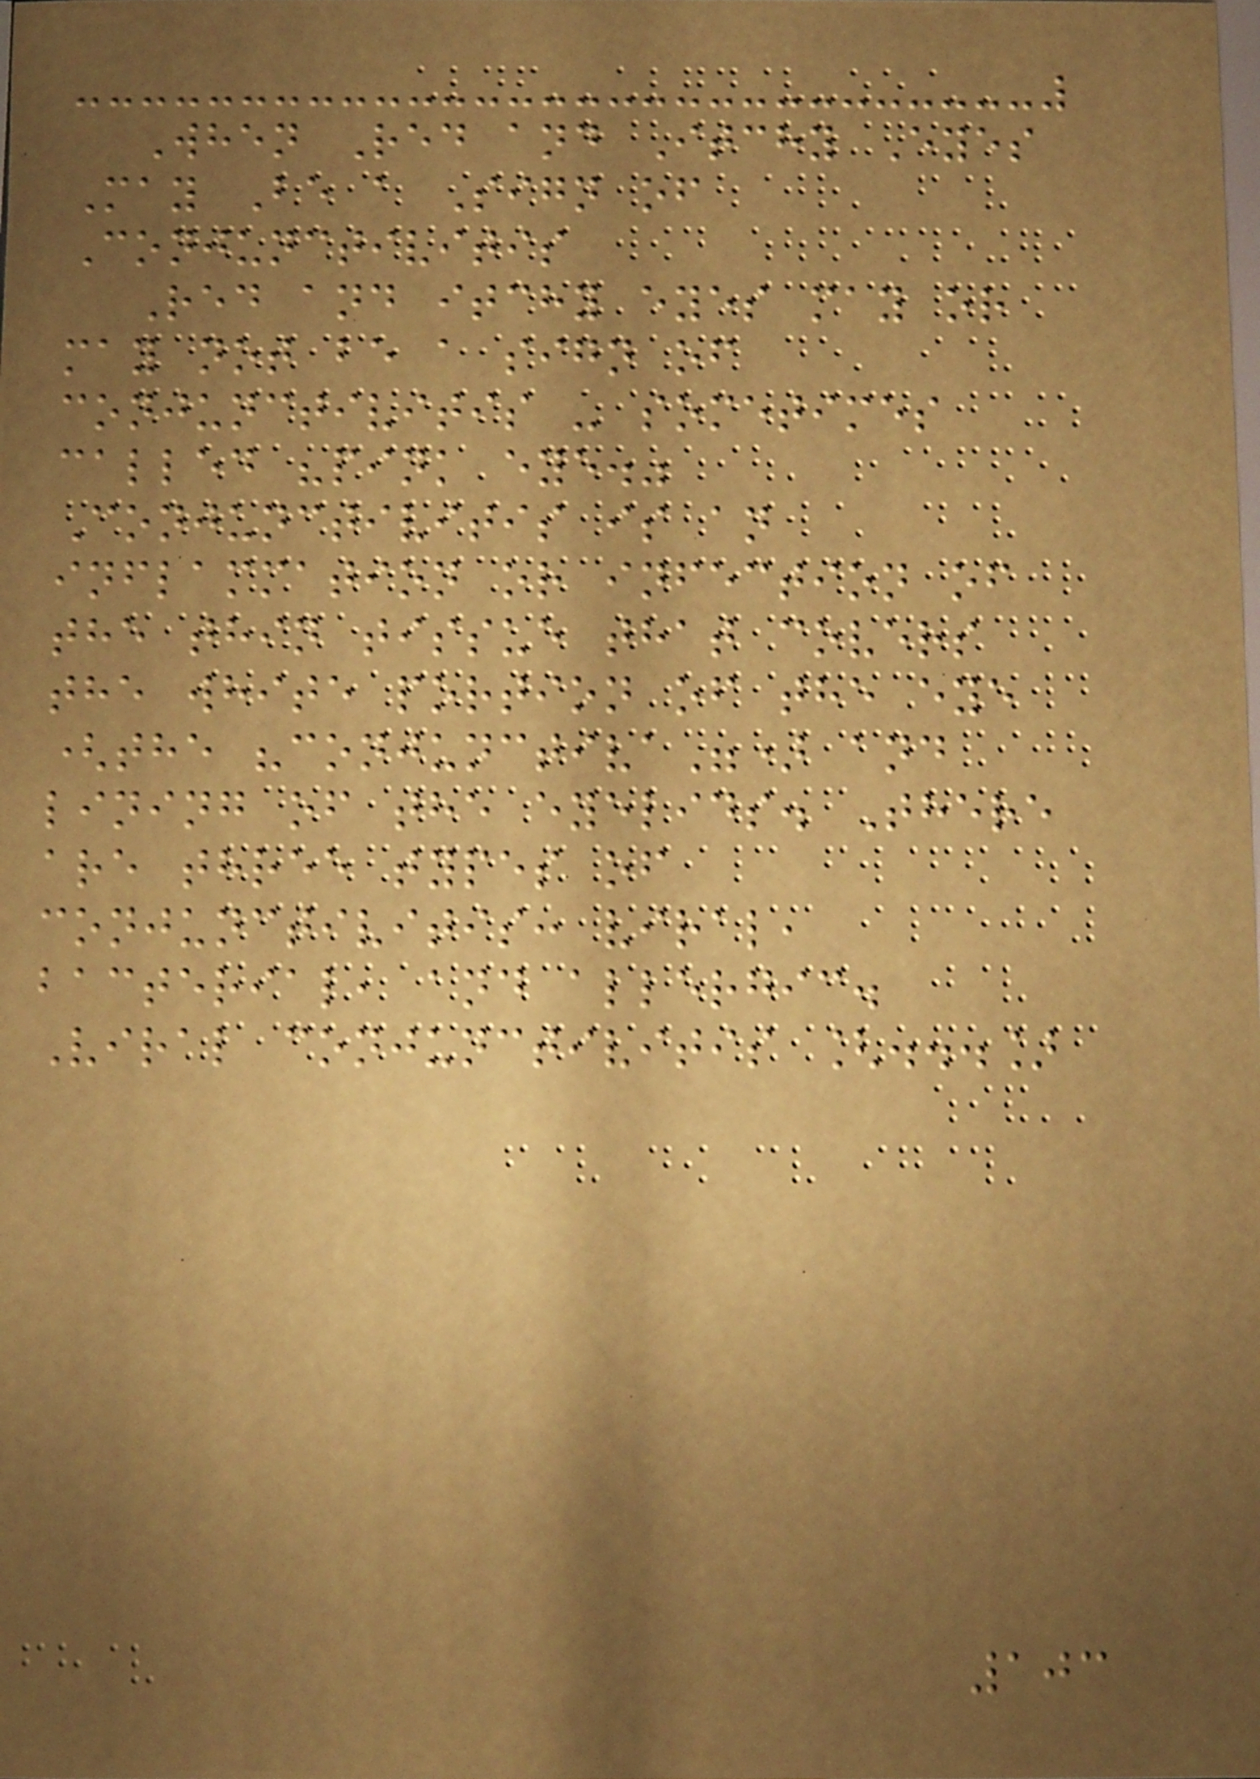When Red and Itchy Eyes
May Be a Sign of
Conjunctivitis
Red and itchy eyes may or
may not be a sign of
conjunctivitis - sometimes
called "pink eye."
Conjunctivitis is an
inflammation or infection of
the thin tissue that covers
the white portion of the eye
(the "conjunctiva") and
lining of the eyelids. There
are three types of
conjunctivitis: viral,
bacterial, and allergic.
Viral conjunctivitis [...]
103
